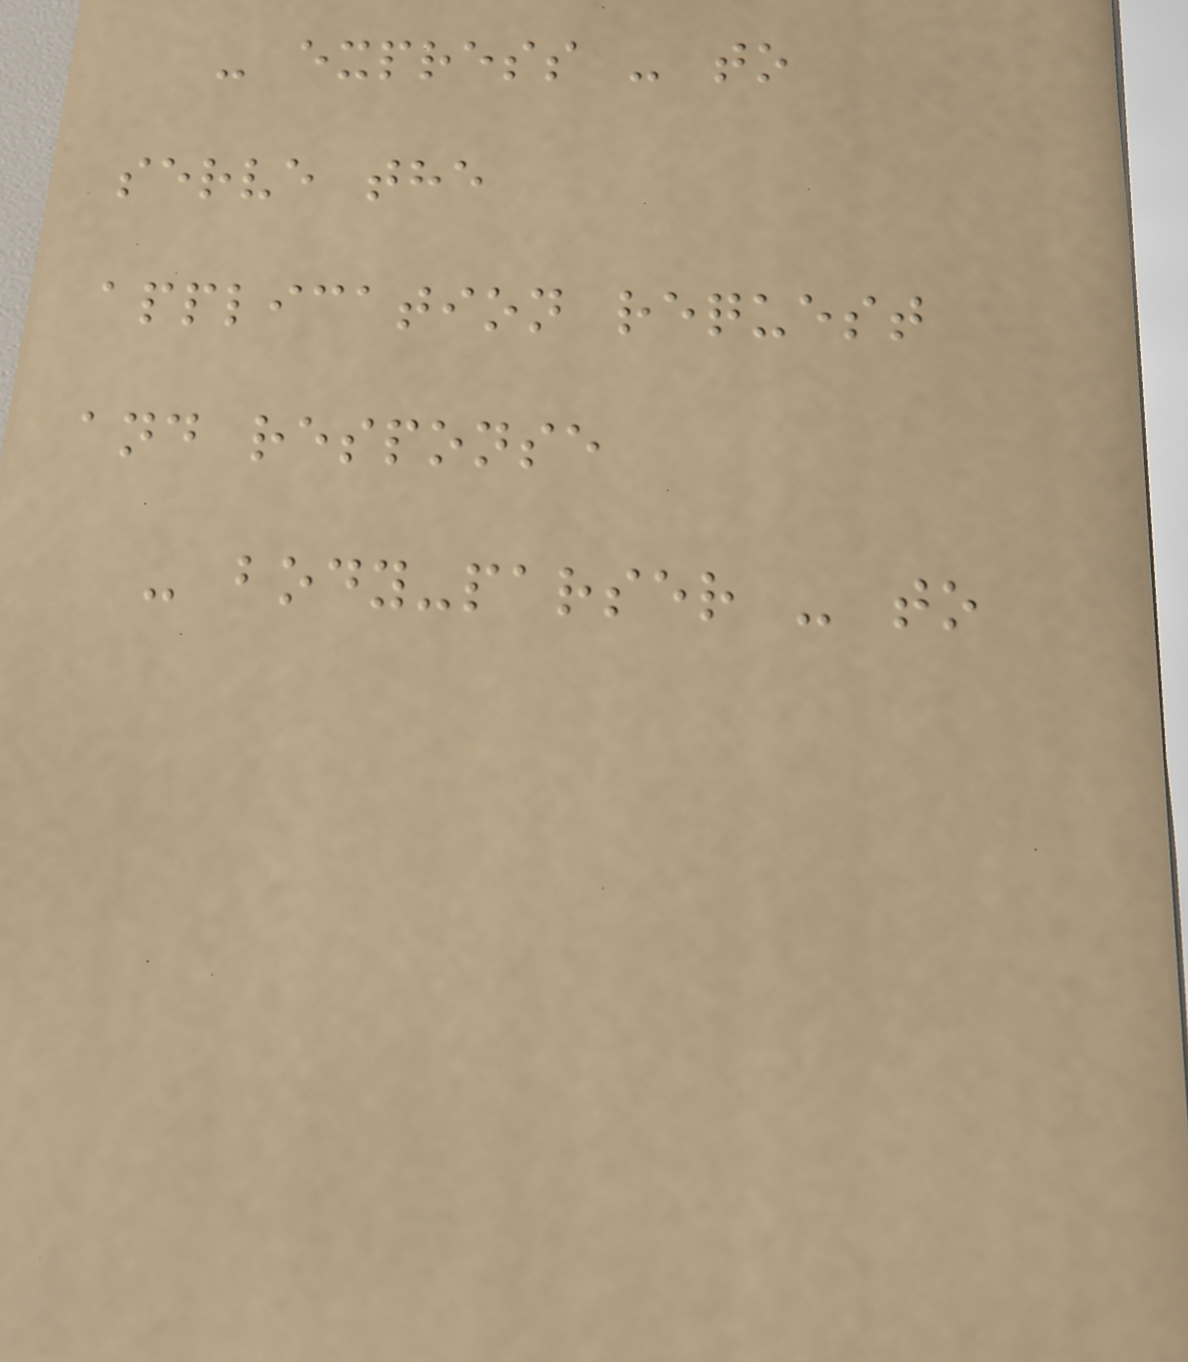- express - to
serve the
application request
and response
- body-parser - to
